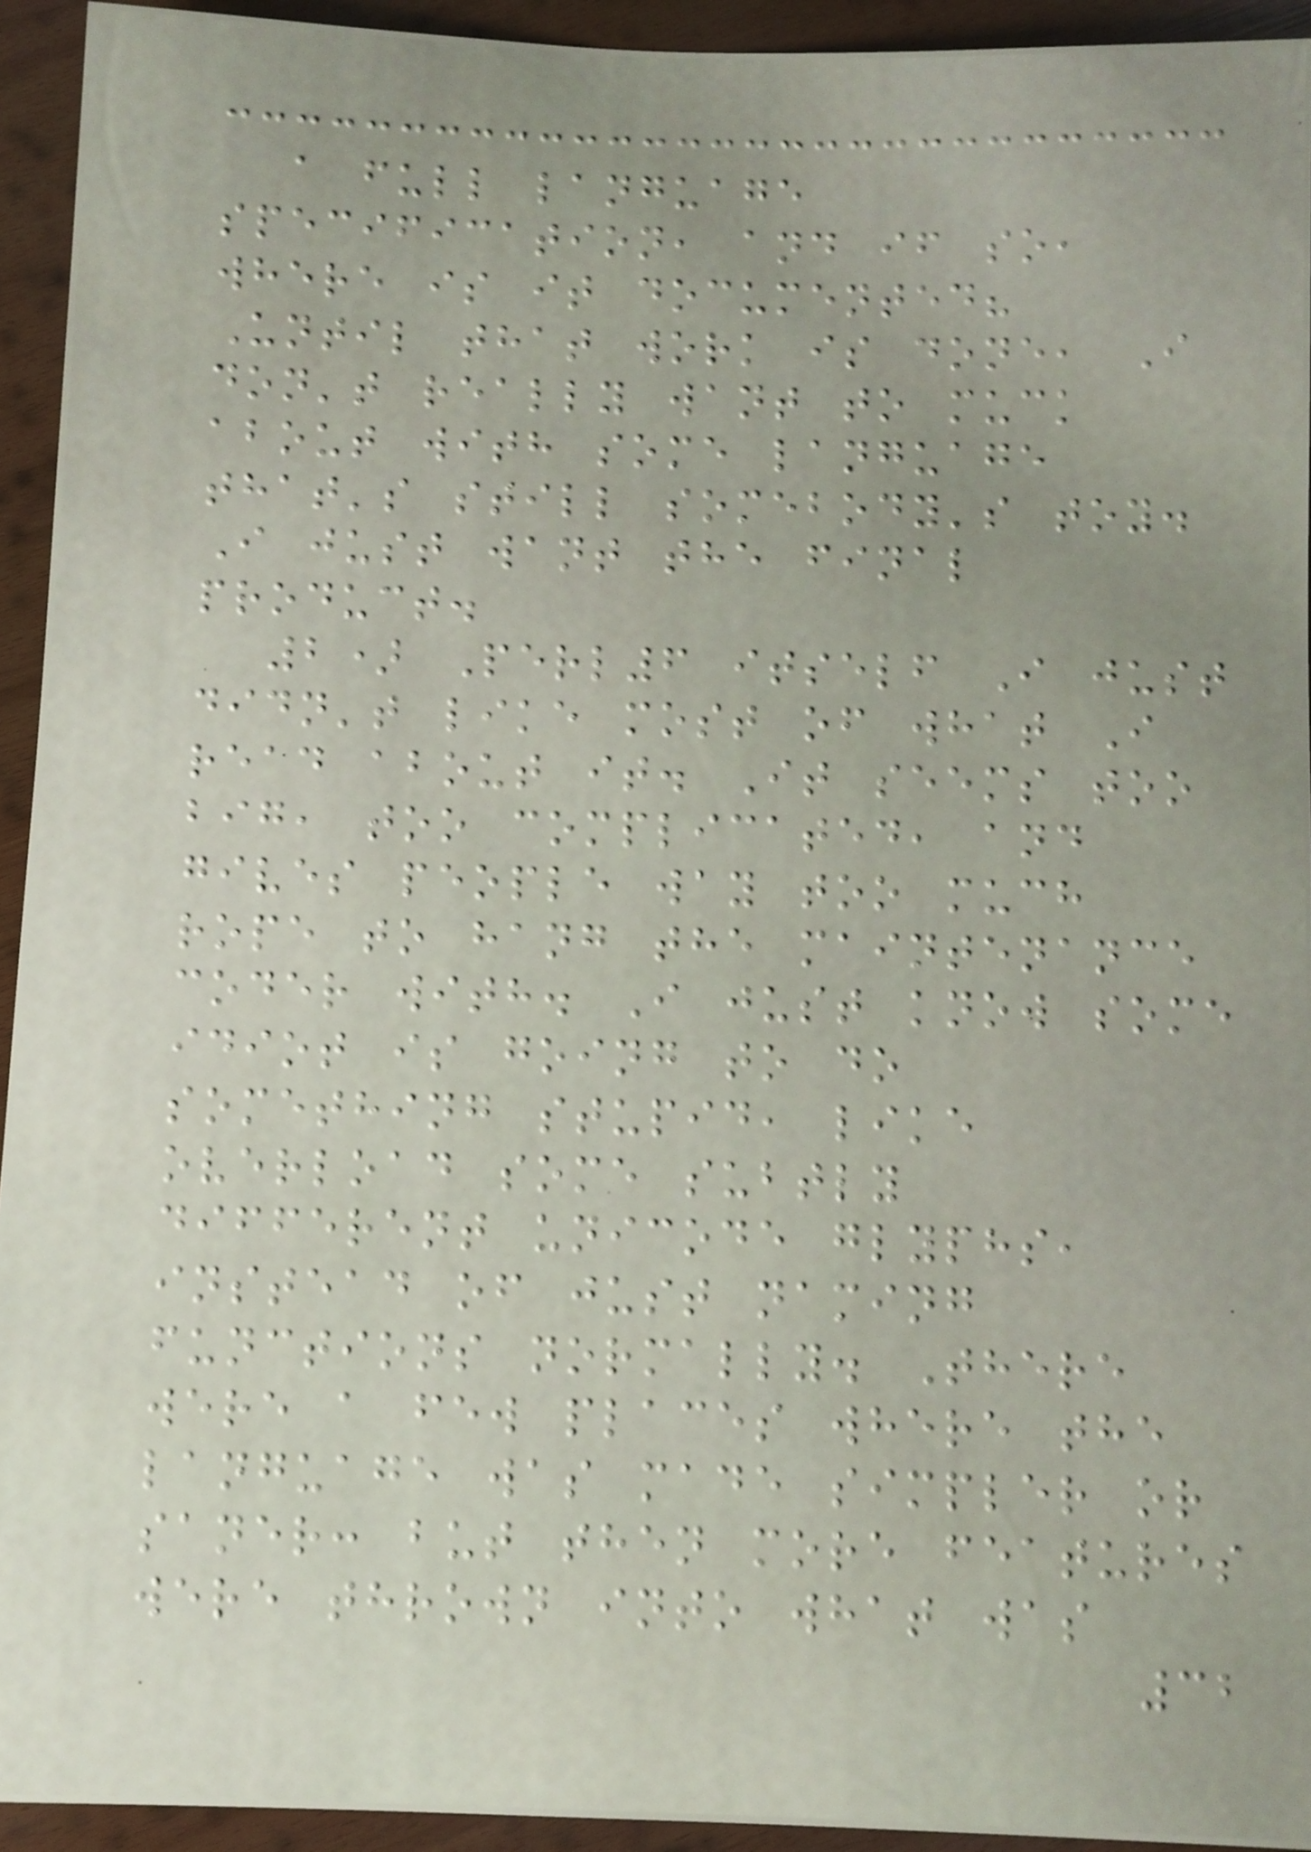a full language
specification, and if so,
where is it documented?
Until that work is done, I
don't really want to muck
about with some language
that's still somebody's toy.
I just want the final
product.
2) Perl6 itself I just
didn't like most of what I
read about it. It seems too
big, too complicated, and
gives people way too much
rope to hang the maintenance
coder with. I just know some
idiot is going to do
something stupid, like
overload some subtly
different unicode glyphs,
instead of just naming
functions normally. There
were a few places where the
language was made simpler or
saner: but then more features
were thrown into what was
32
